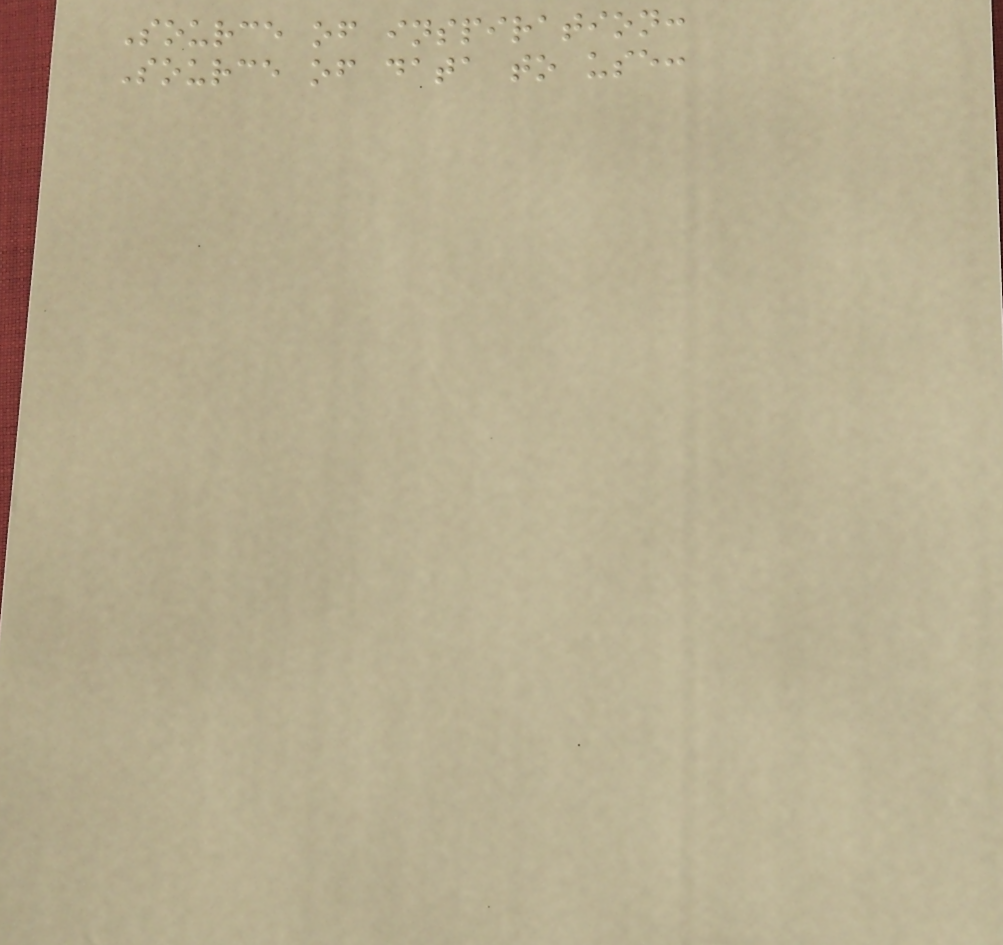Source of inspiration:
Source of data to use:
